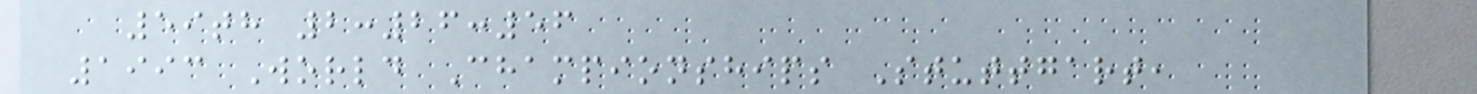59th 2:26:56
1993 World Championships Stuttgart,
